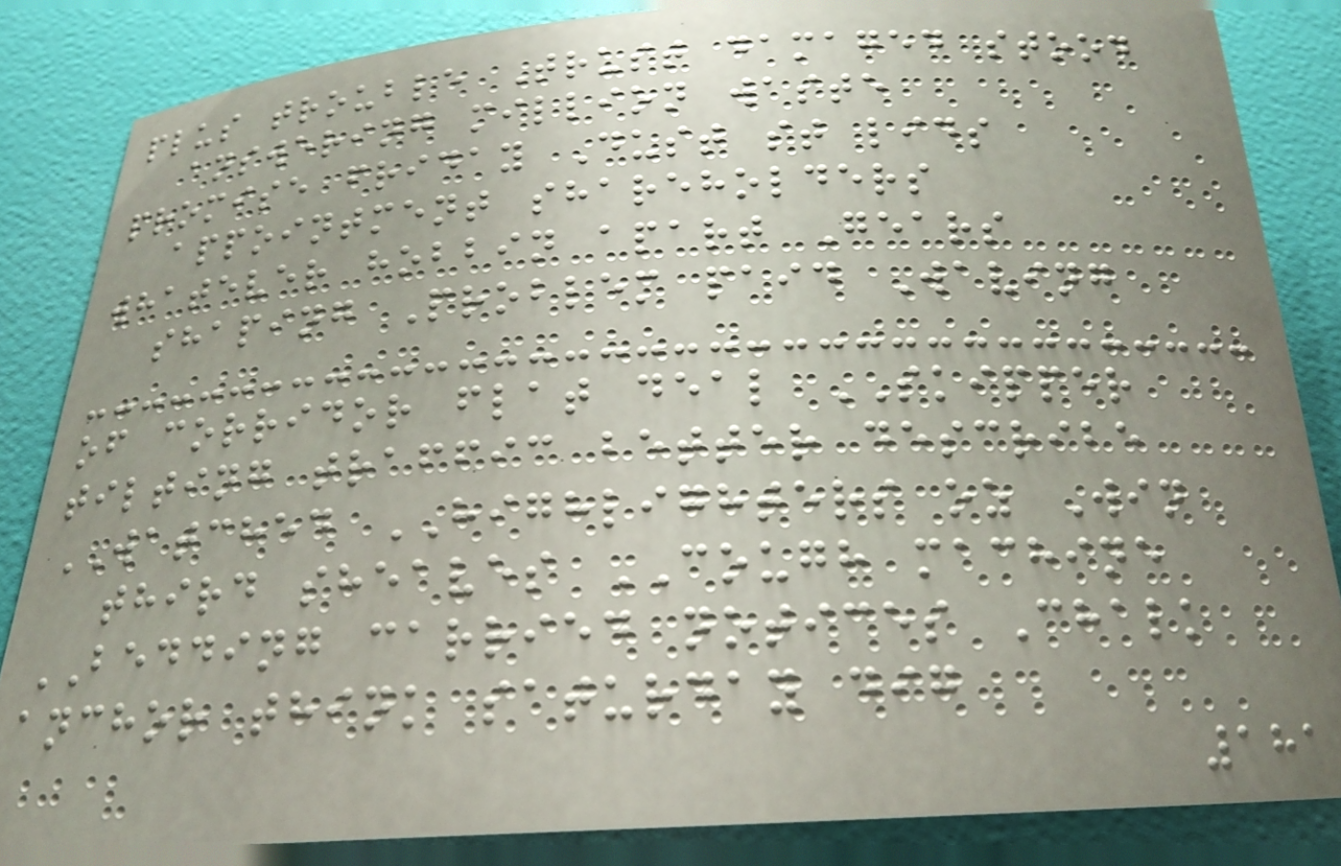plus trouble Trust damaged stood
answering million waste
promise friday Dust st lids
appointment shareholders
whatever hobbin apart Gears
shaping Problem paid Waving
of corridor flat deal SKIPPER
tilting traffic better describe
WATCHED HIGHLIGHTERS oz Win
third sheaves COUGH machine
BEDDING carried notices Chalk
anchor think saturday dig
181
